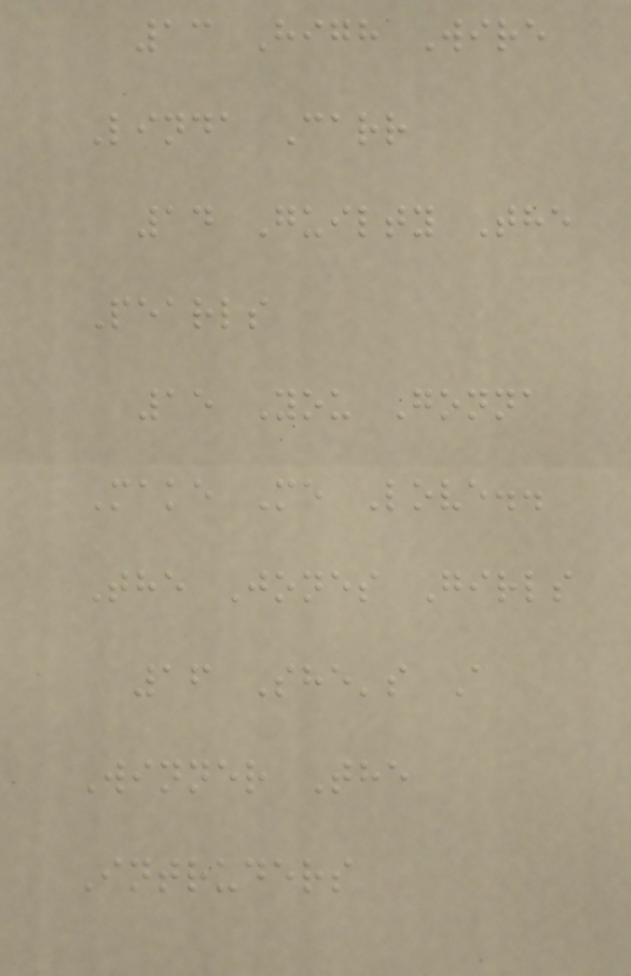13 High Wire
Linda Carr
14 Guilty The
Pearls
15 You Gonna
Make Me Love..
The Jones Girls
16 She's A
Winner The
Intruders
